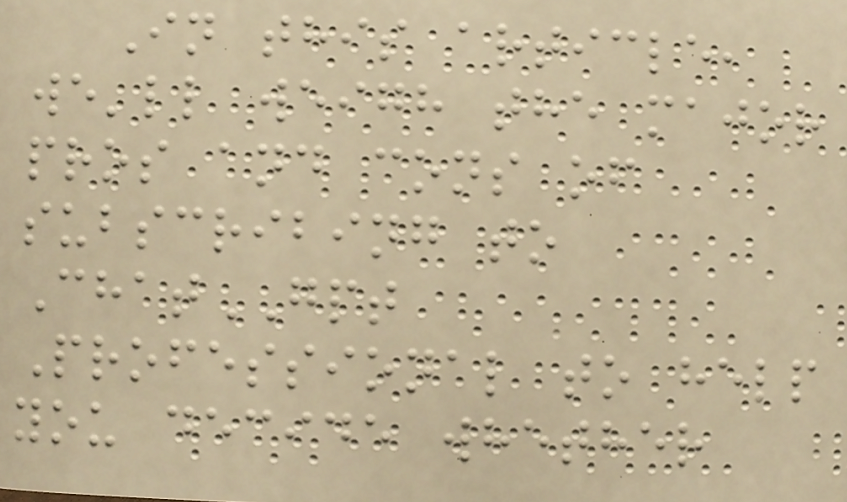In this article,
we'll weigh the major
pros and cons of
subscribing to
ChatGPT
Professional to help
you decide whether
